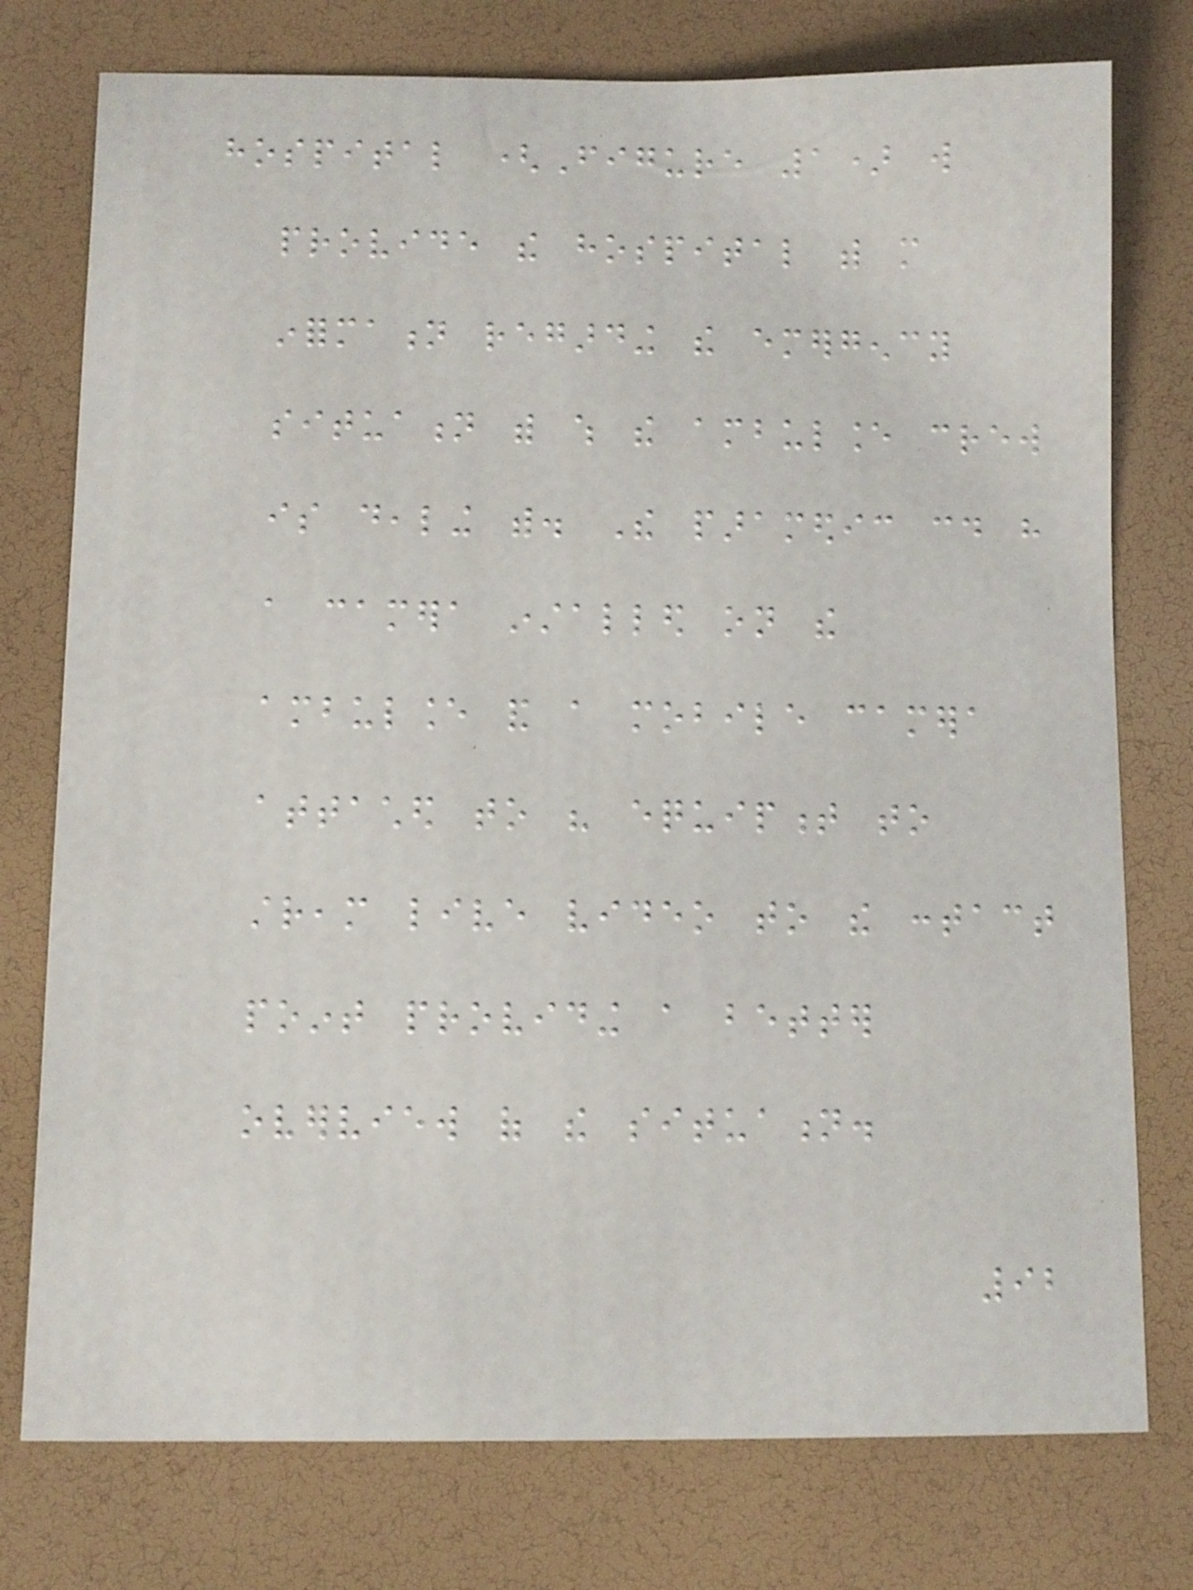hospital (Figure 1) will
provide the hospital with more
information regarding the emergency
situation with which the ambulance crew
is dealing with. The paramedic could have
a camera installed on the
ambulance and a mobile camera
attached to his equipment to
stream live video to the contact
point providing a better
overview of the situation.
92
